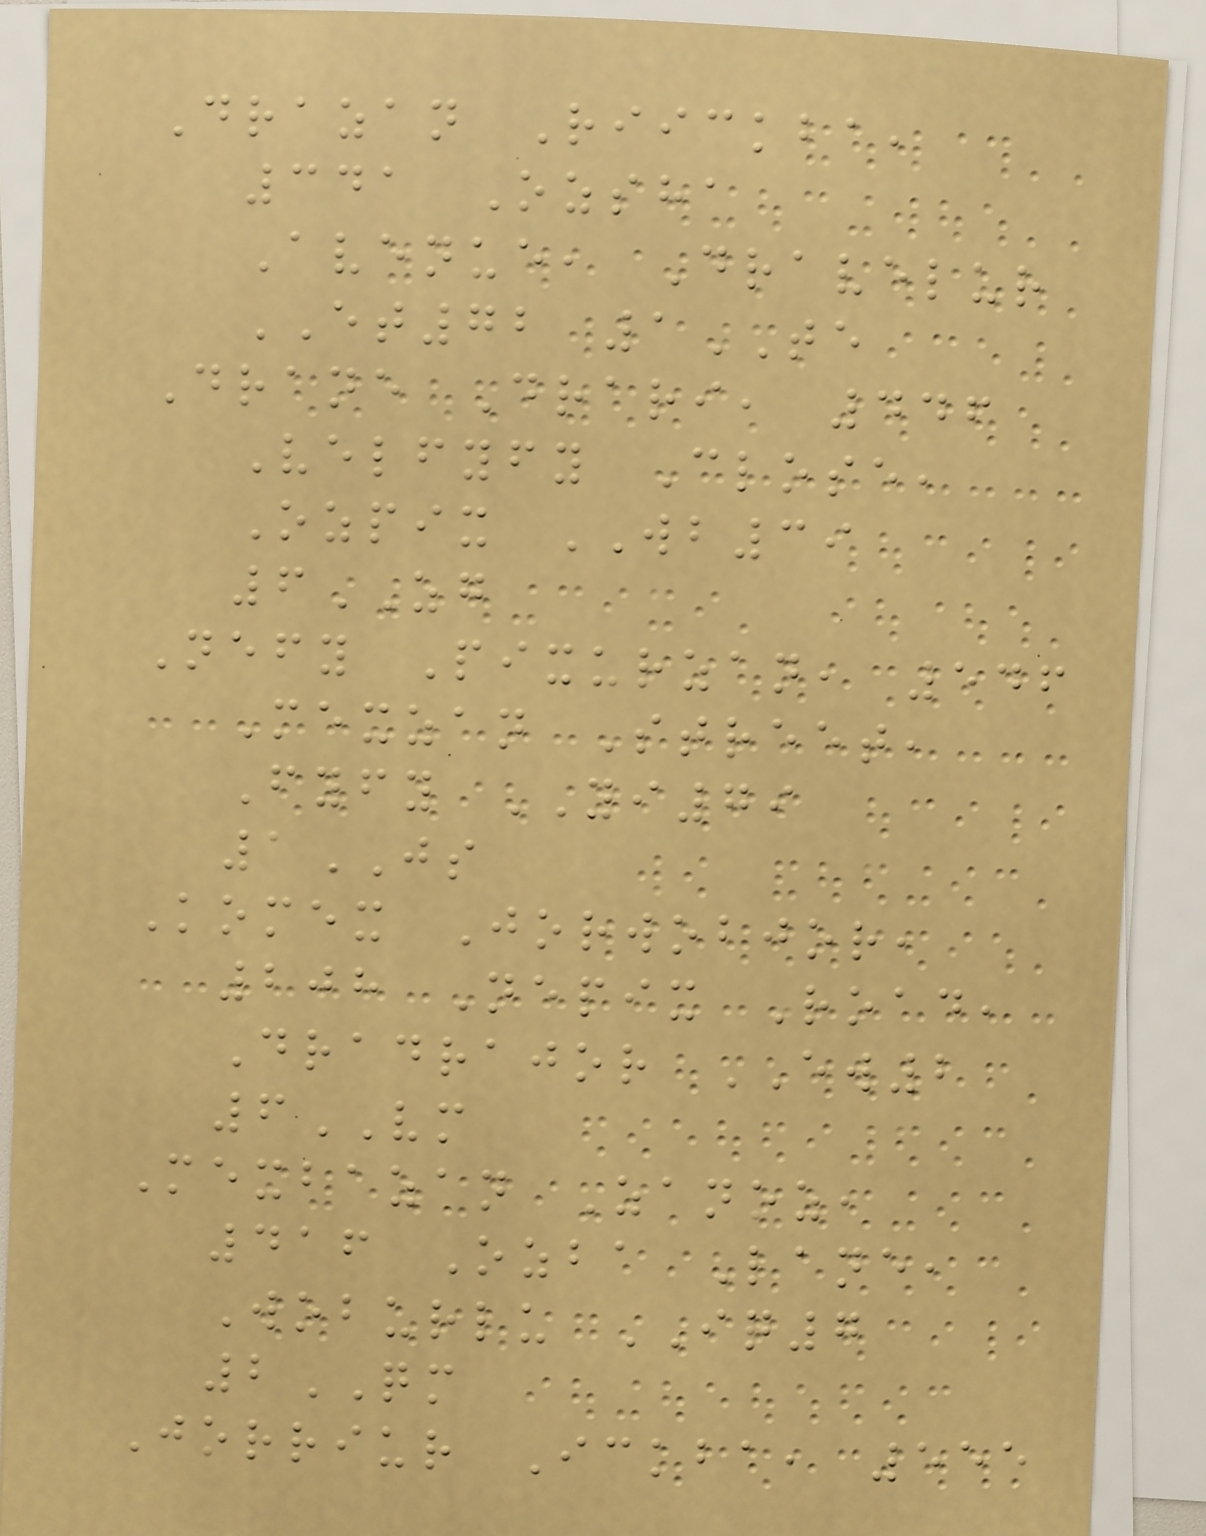Drazan Riickba,
341 Ozsha
Avenue, Dravelur
ET72 1TE
Drane Drari, 446
Velfyfy Close,
Ozpix WB39
6ZG
Nefy Pixurzan, 546
Mexzan Street,
Fyfy YI79
1JS
Komex Jorwobjor,
208 Nepix Road,
Dradrajor EW2
6VM
Mexbazan Zanoz,
416 Ozba Lane,
Woburlu IQ7
2QM
Jorriur Ickba, 555
